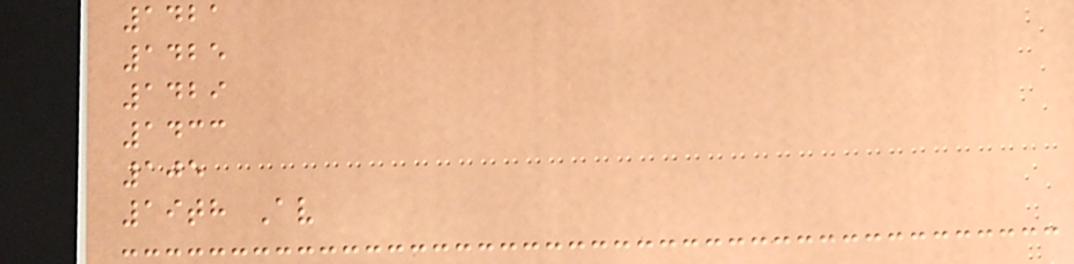1421
1425
1429
1433
105
19th Av
